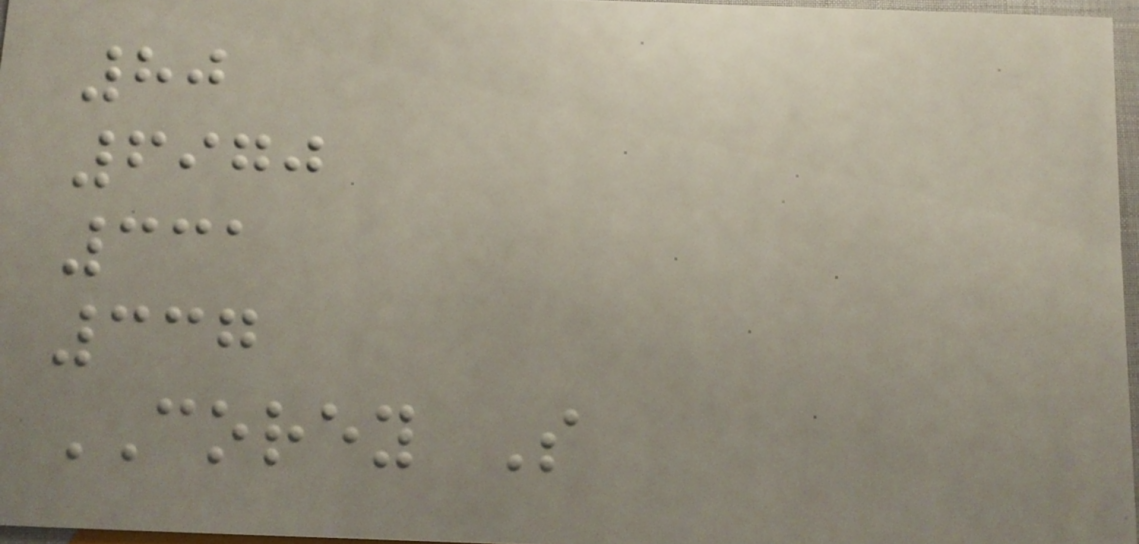80
6970
331
337
COREY S
